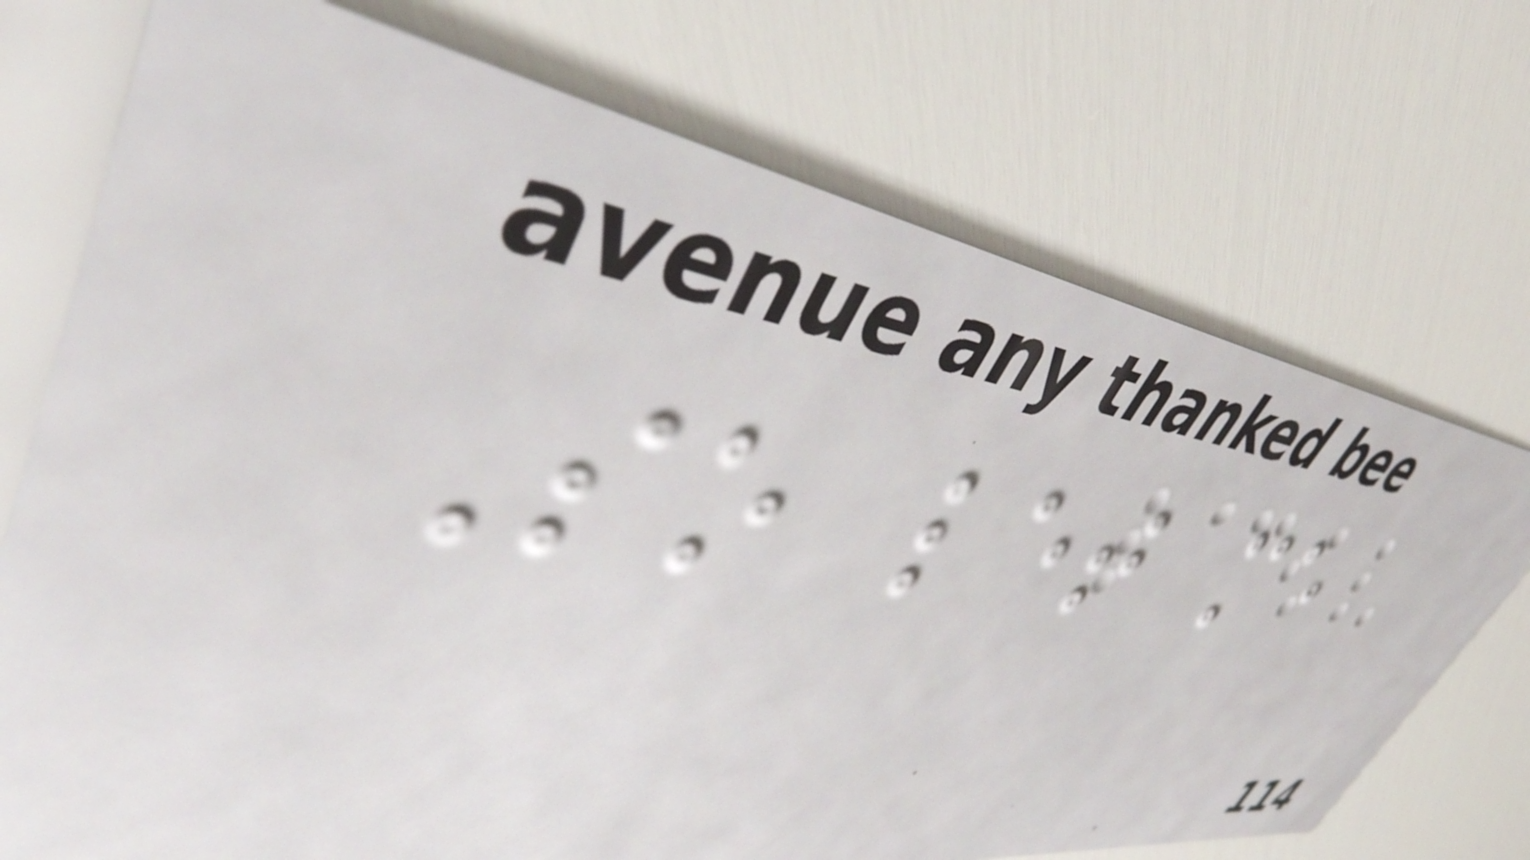So let me
